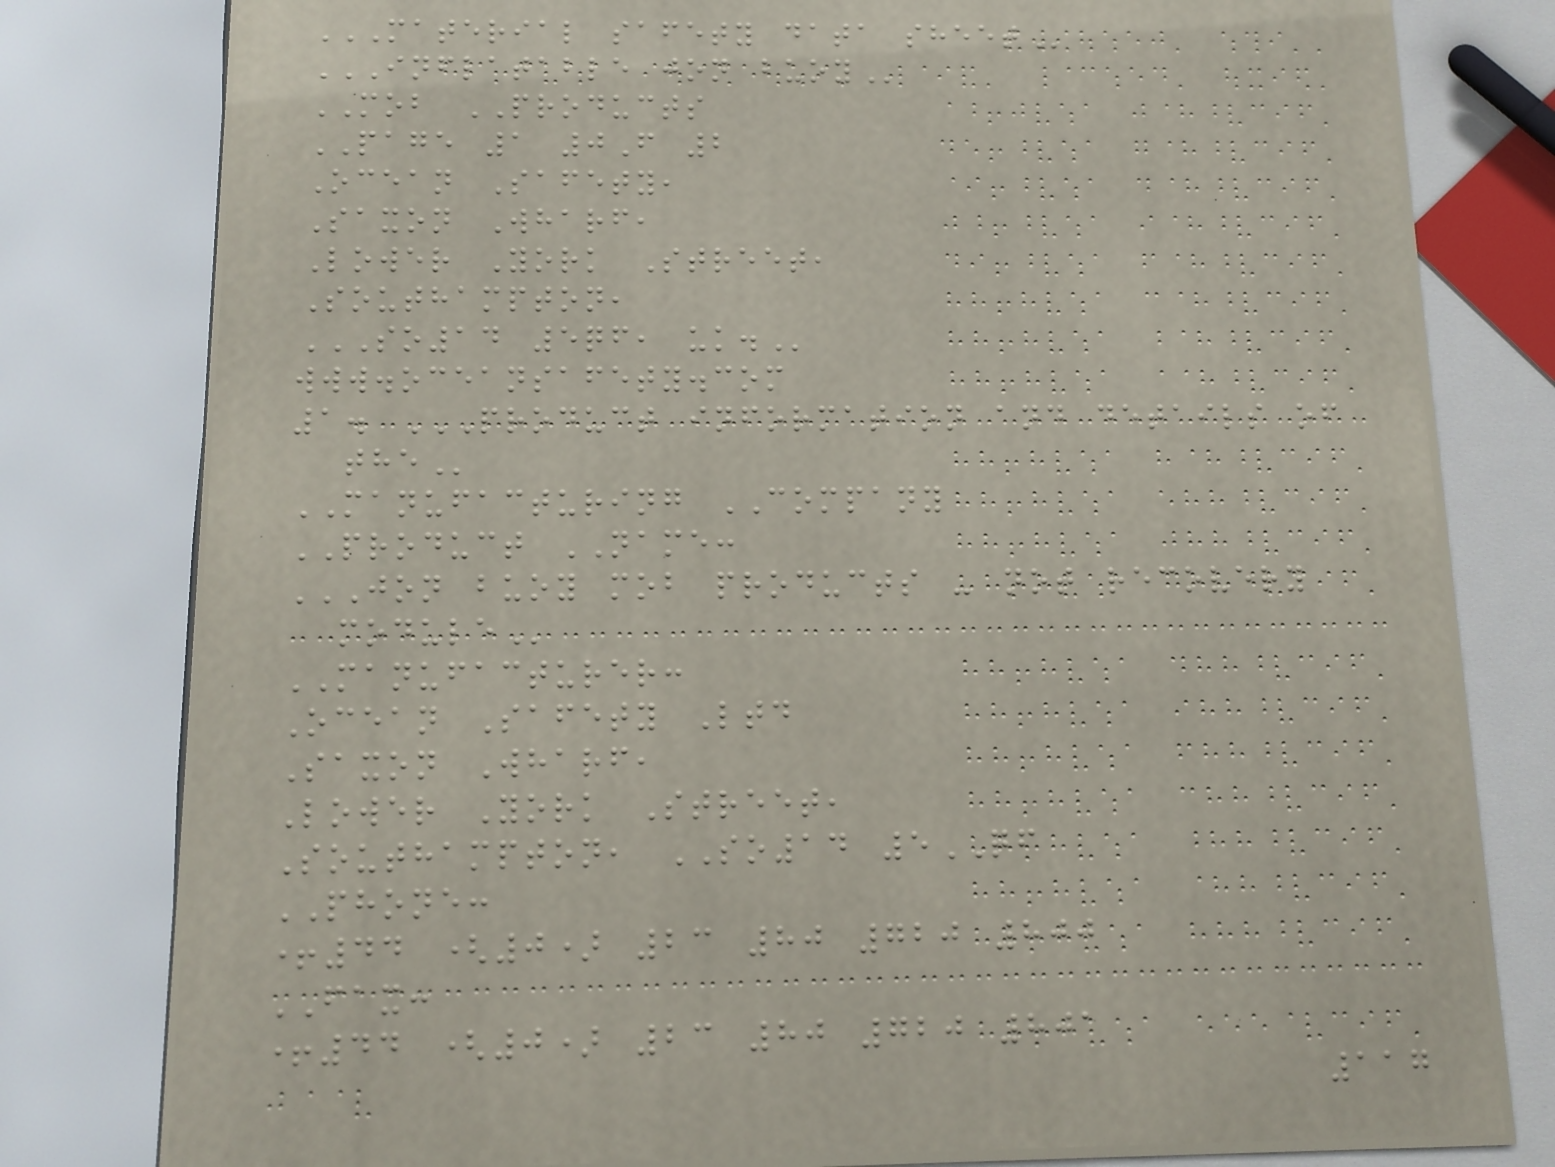MATERIAL SAFETY DATA SHEET
INFLATABLE JON BUOY
MOB PRODUCTS
PAGE 1 0F 2
Ocean Safety,
Saxon Wharf,
Lower York Street,
Southampton,
SO14 5QF, UK.
www.oceansafety.com
1. PRODUCT INFORMATION AND DETAILS OF
THE
MANUFACTURING COMPANY
PRODUCT NAME:
JON BUOY MOB PRODUCTS - NOT RECOVERY
MODULE
MANUFACTURER:
Ocean Safety Ltd
Saxon Wharf,
Lower York Street,
Southampton, SO14 5QF
PHONE:
+44 (0) 23 80 720 800
FAX:
+44 (0) 23 80 720 801
117
